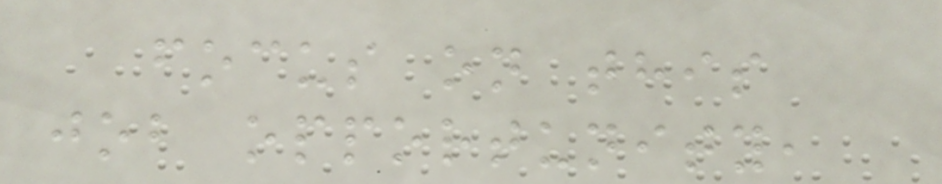focus on this
job opportunity,
